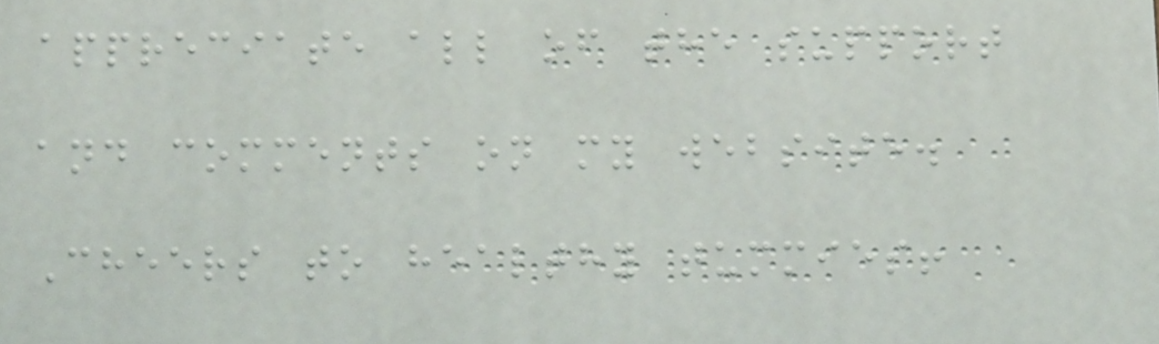appreciate all of the support
and comments on my website.
Cheers to healthy tummies!
